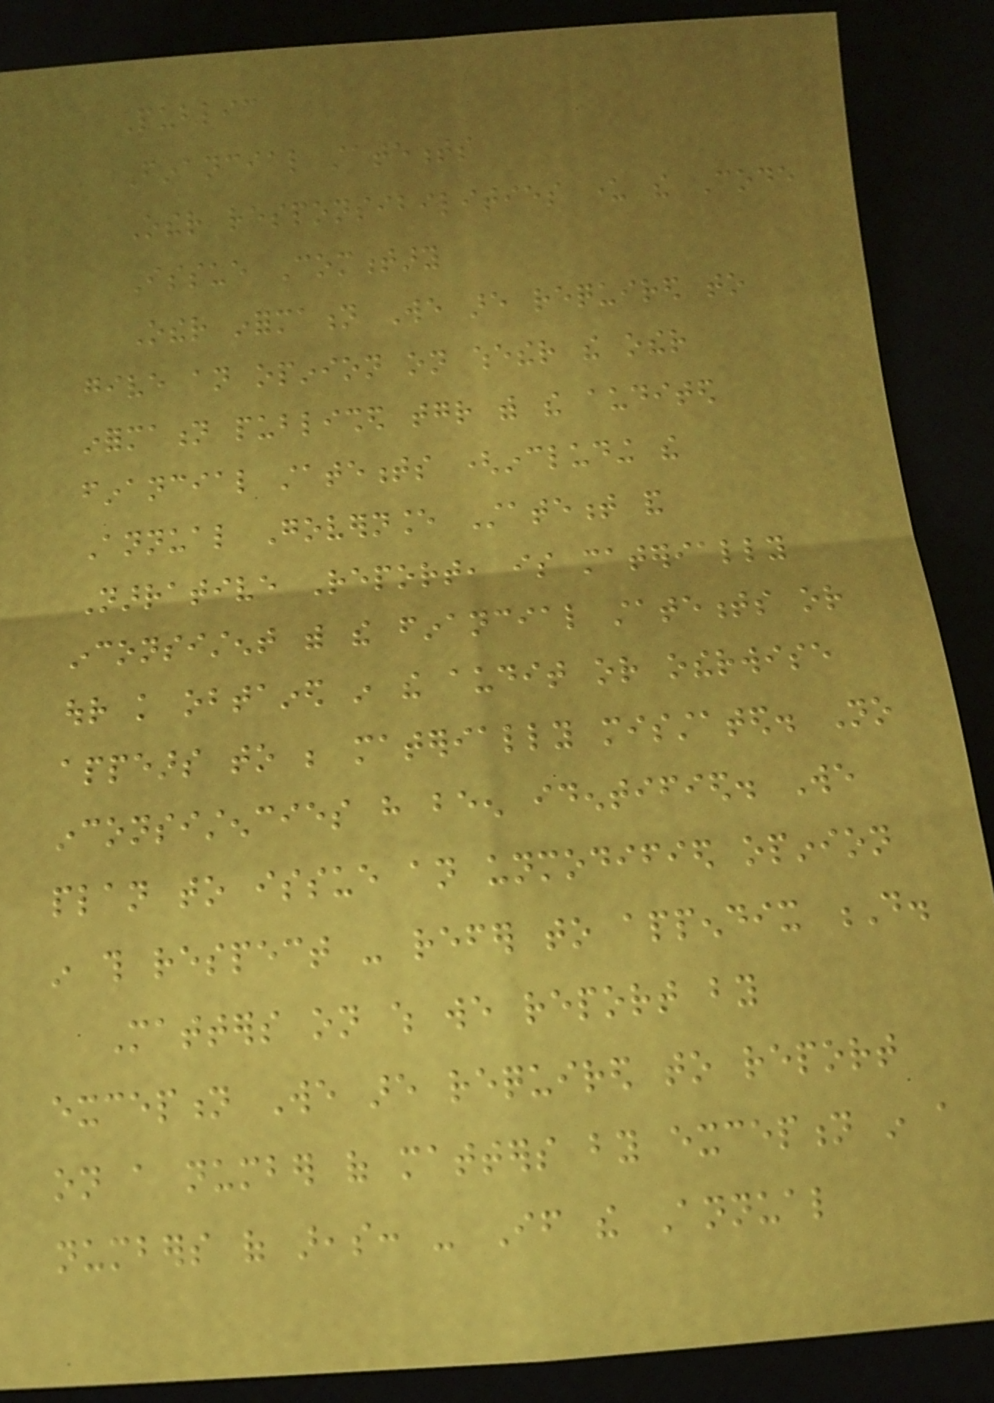Public
Financial statements
Other responsibilities under the Code
Issue Commentary
Other information We are required to
give an opinion on whether the other
information published together with the audited
financial statements (including the
Annual Governance Statement and
Narrative Report, is materially
inconsistent with the financial statements or
our knowledge obtained in the audit or otherwise
appears to be materially misstated. No
inconsistencies have been identified. We
plan to issue an unmodified opinion
in this respect - refer to appendix D.
Matters on which we report by
exception We are required to report
on a number of matters by exception in a
numbers of areas: - If the Annual
